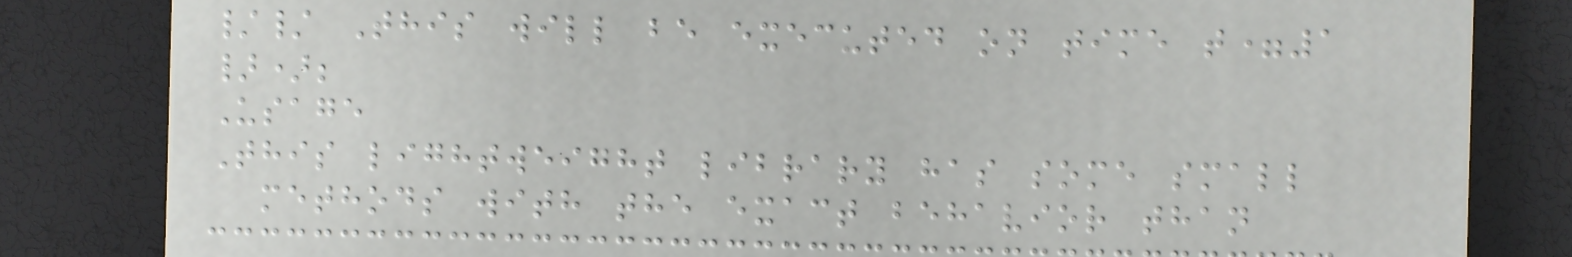// This will be executed on time t=1
});
Usage
This lightweight library has some small
methods with the exact behavior than
